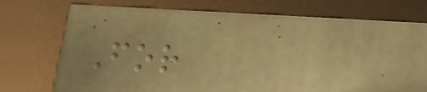For
